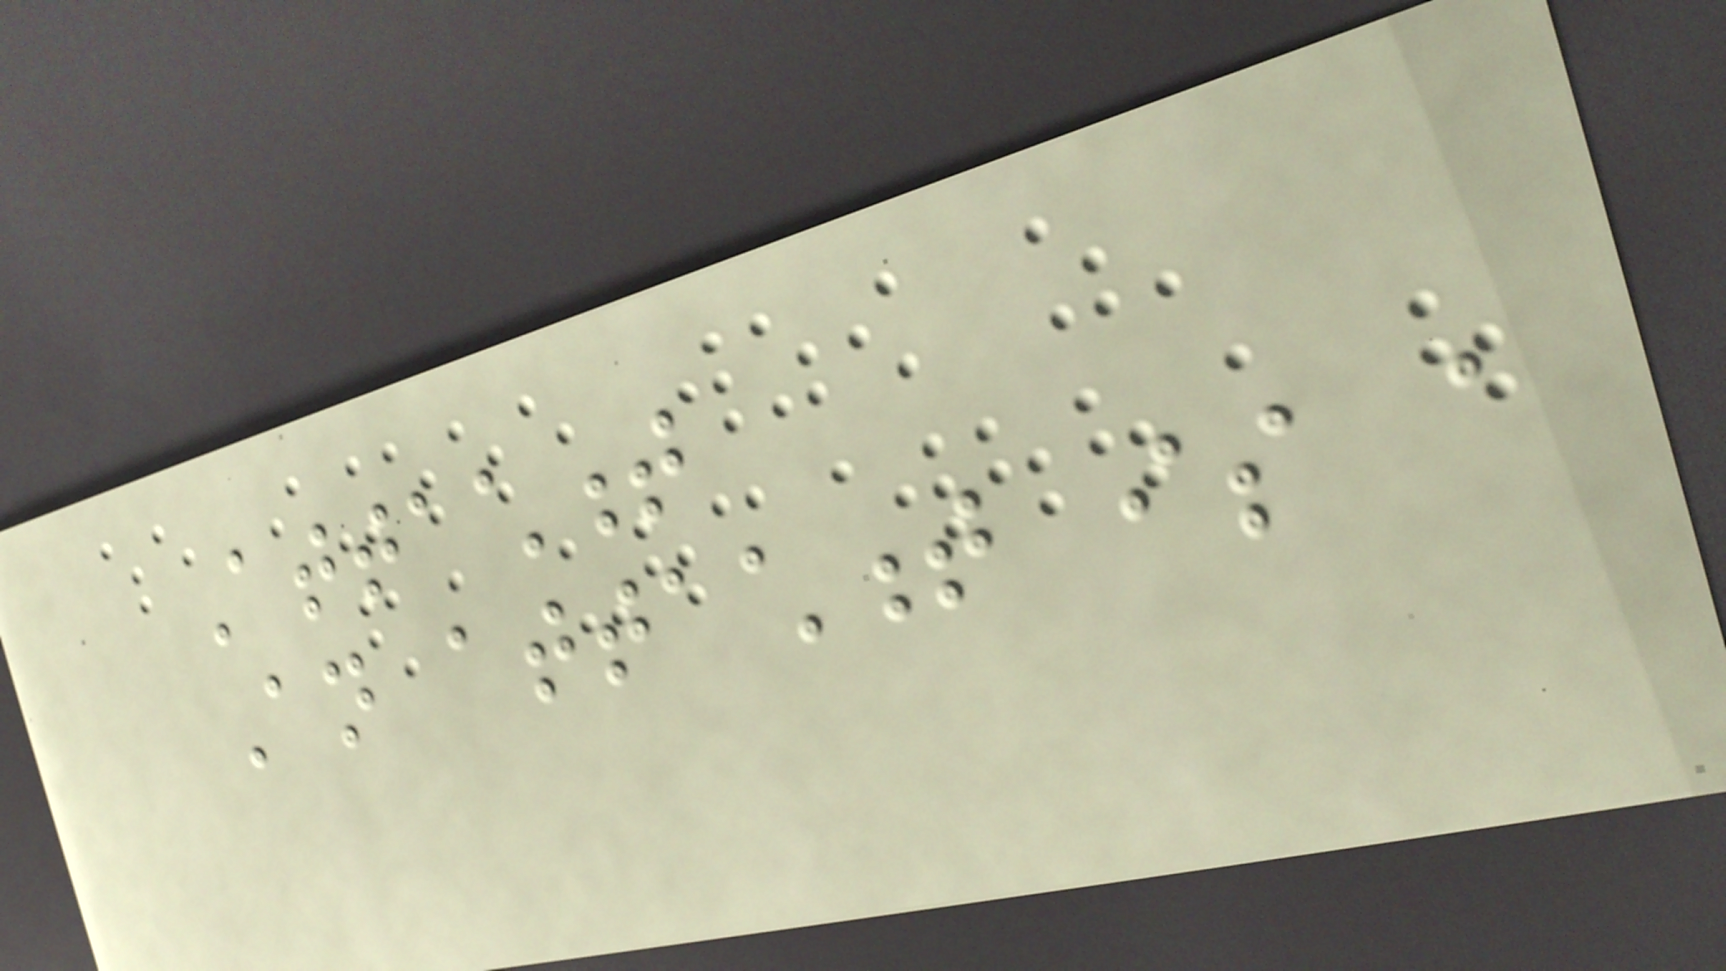Attachment
An attachment is a
